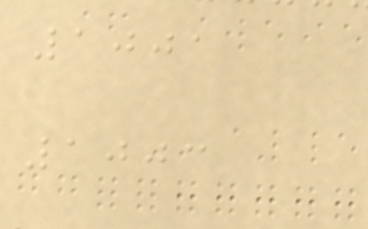1001
1003
